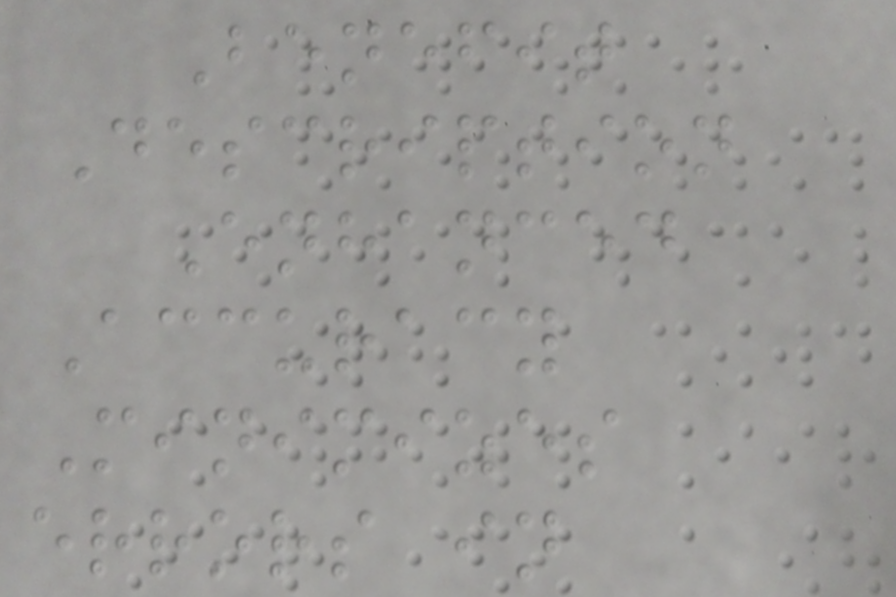Benefit
Description
Enhanced
Accuracy
Minimizes
errors in
